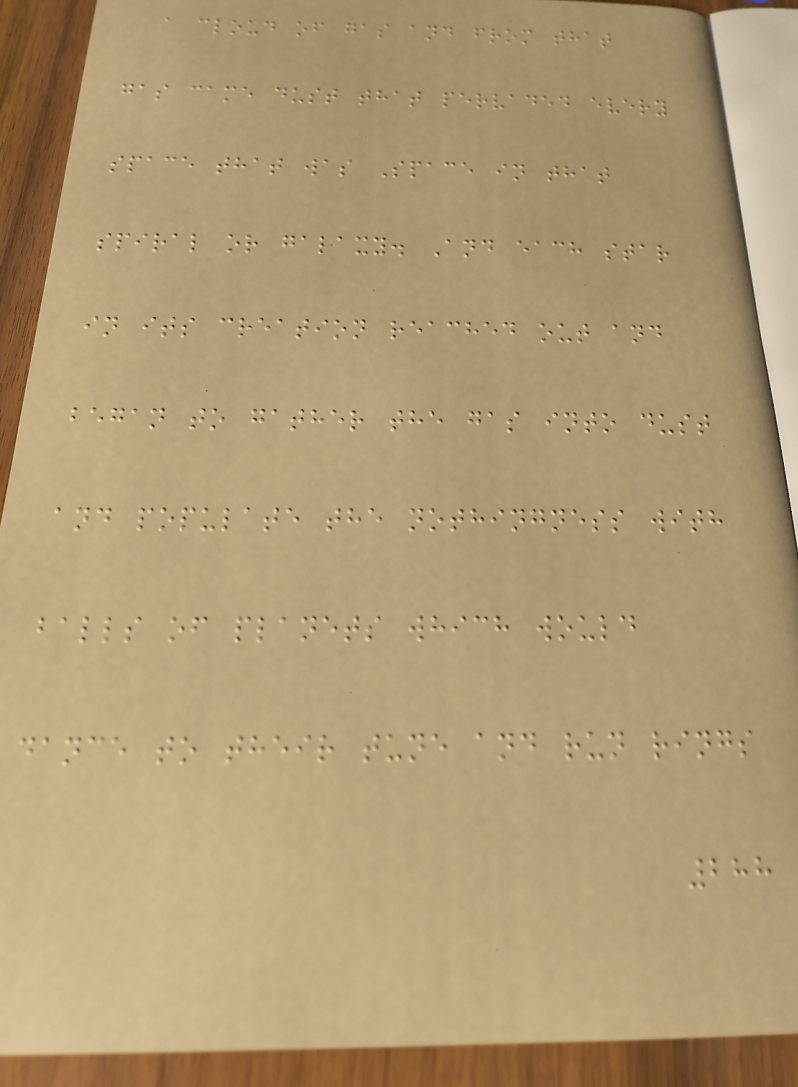a cloud of gas and from that
gas came dust that pervaded every
space that was Space in that
spiral or galaxy. And each star
in its creation reached out and
began to gather the gas into dust
and populate the nothingness with
balls of planets which would
dance to their tune and run rings
288
